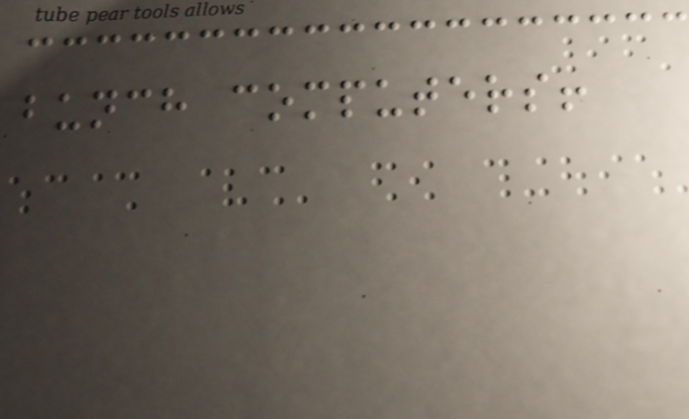bunch computers!
